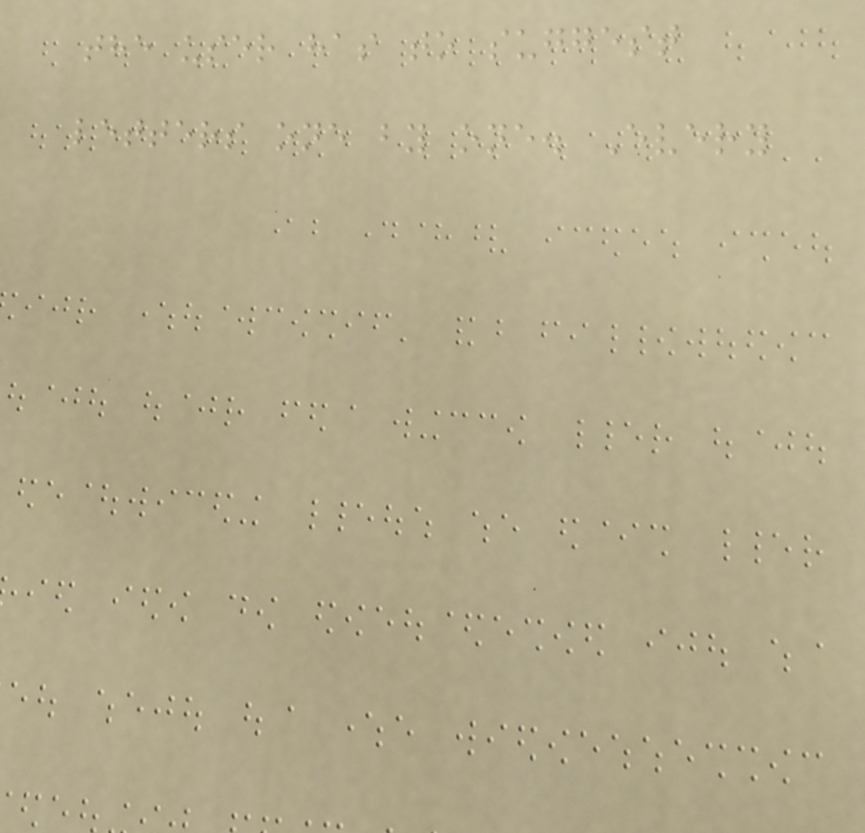the user has to suggest
letters one by one. Every
